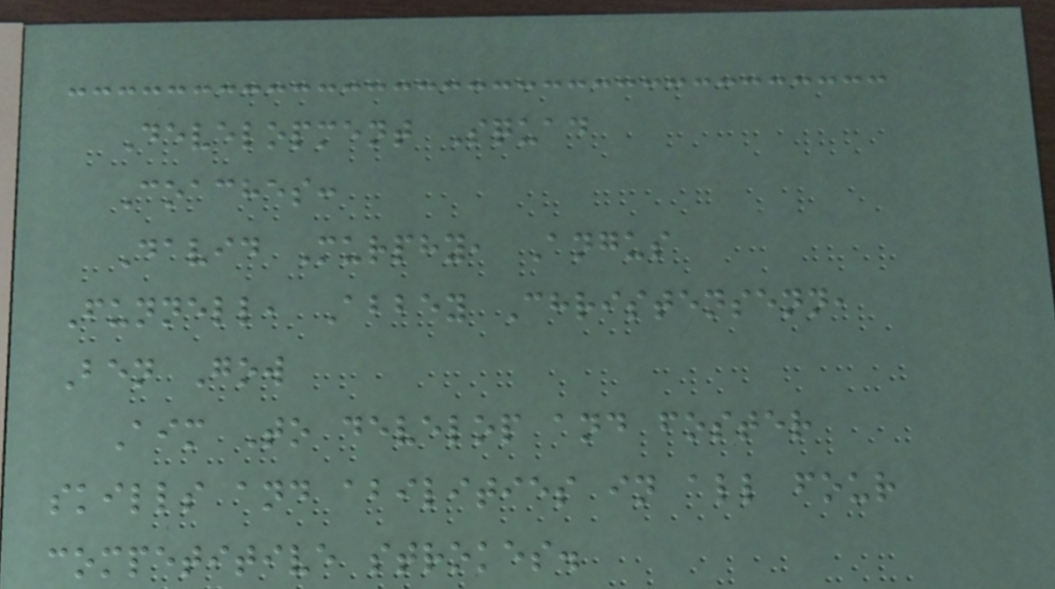Development Squad
Coaches:
David Murphy, Angus
Funnell, Abbey Christensenn,
Ben Gow
Aim To develop and foster
skills and abilities in all four
competitive strokes.
